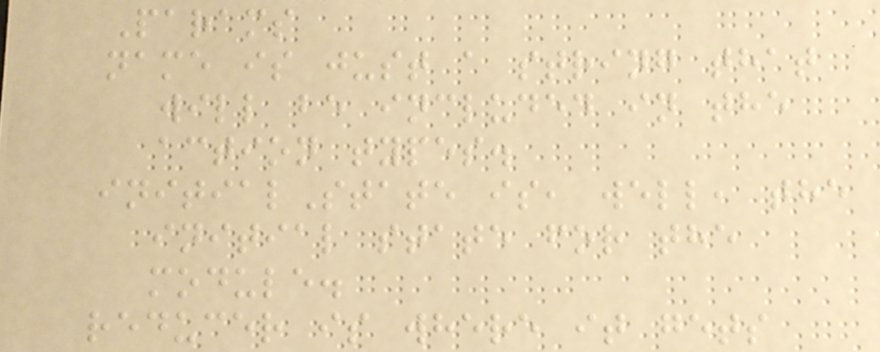Params
name is just a string that
will be included in the
action types.
initialState is, well, the
initial state for the
module.
reducer is where it gets
